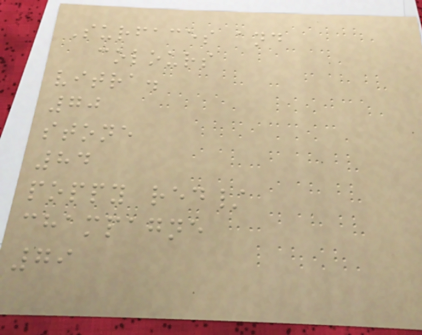Surfaces and
colours
vitra.
70
stone
84
poppy red/
champagne
79
